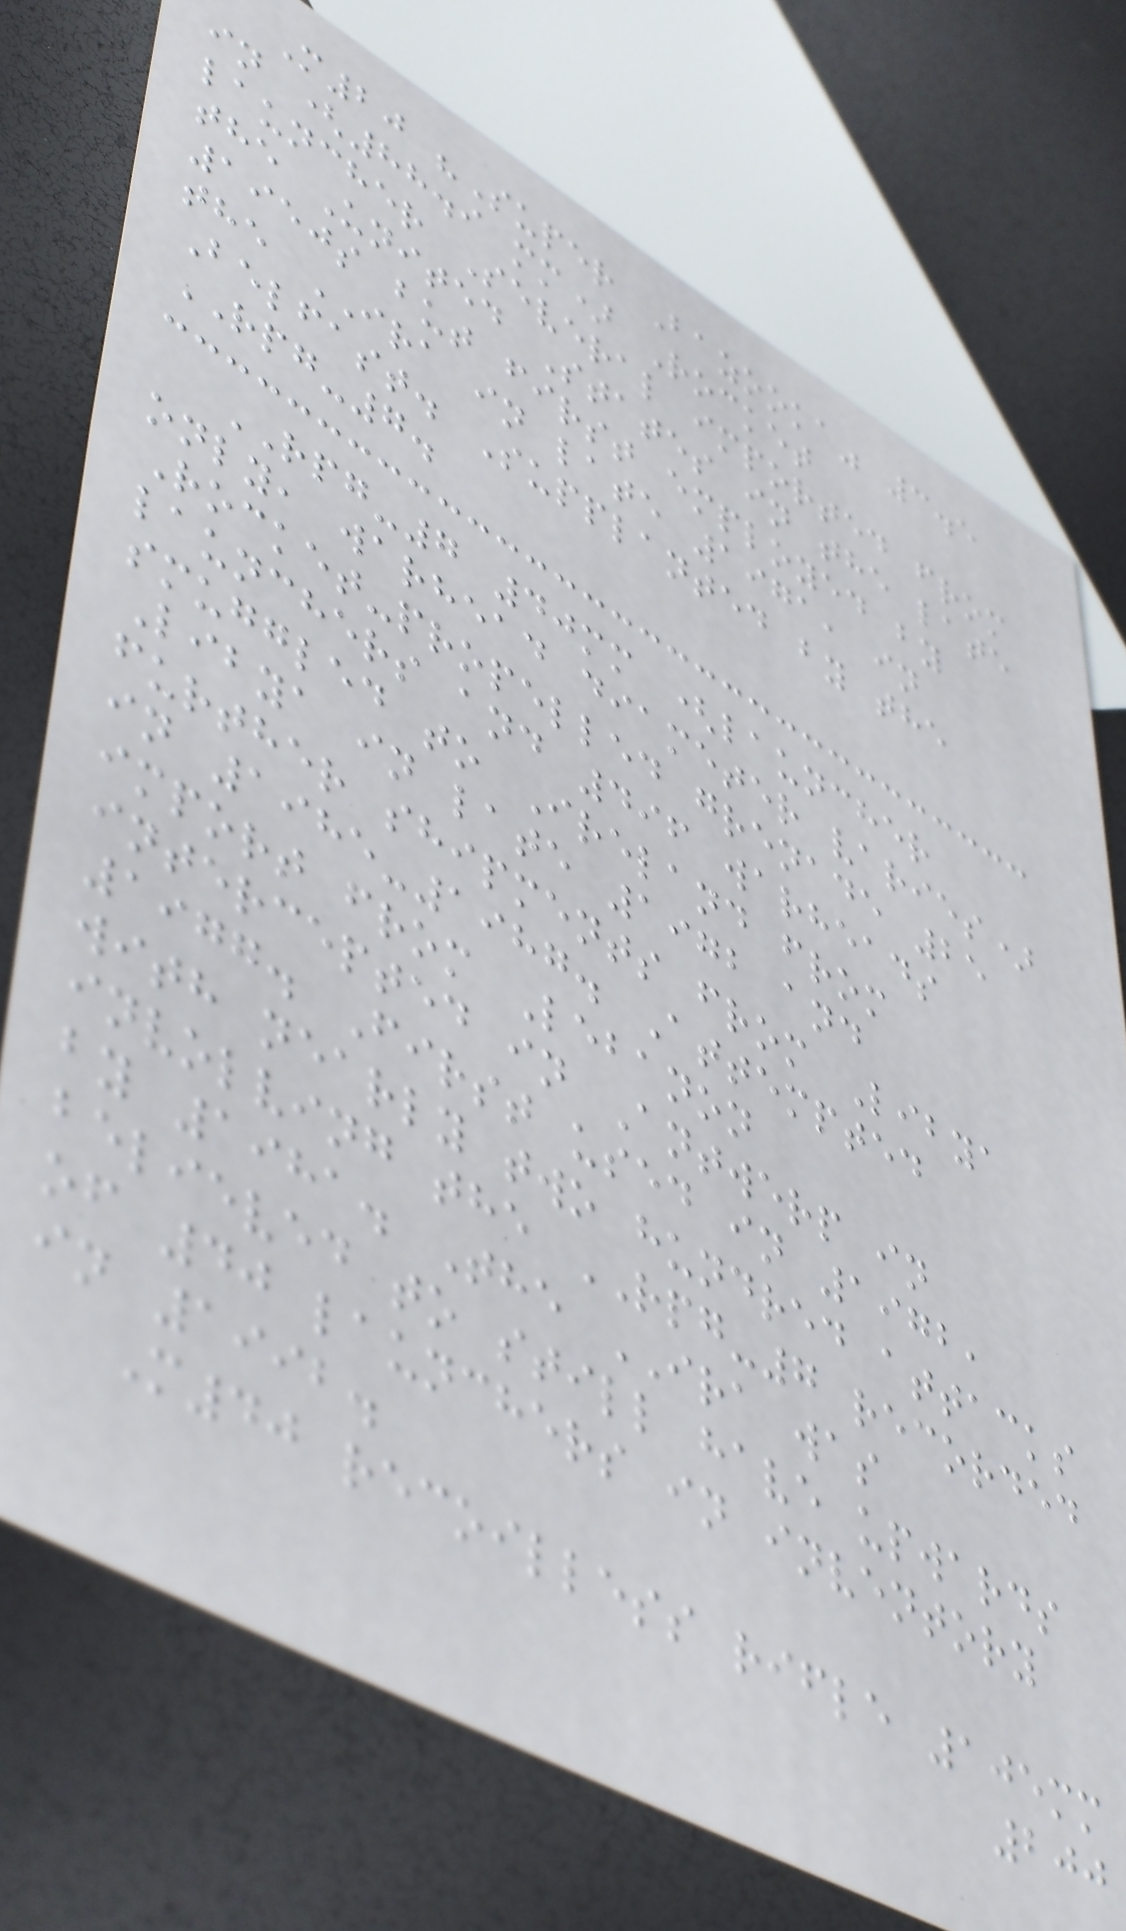M20 "Super Bazooka" 3.5
in (88.9 mm) Rocket
launcher Several imported from
the United States in the late
1950s but first employed by
the IRA in late 1971, in
Belfast. Supplanted by the
RPG-7.
RPG-7 40mm (launcher
only, warhead diameter varies)
Rocket-propelled grenade 25
launchers and 496 warheads
smuggled to Ireland from
Libya in late 1972 and
further shipments from Libya
in 1985-1987. Attempted
import from Lebanon
intercepted in Antwerp in
1977. First used in 1972,
with nearly two hundred attacks
involving the RPG-7 recorded
by 1981. The IRA was
believed to still have upwards
of 40 launchers in inventory
in 1992.
M40 recoilless rifle 105mm
200
